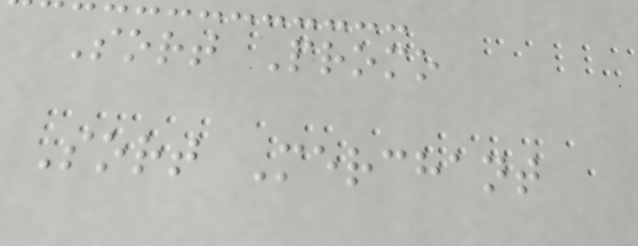Sort Promo
Sort Merchant
